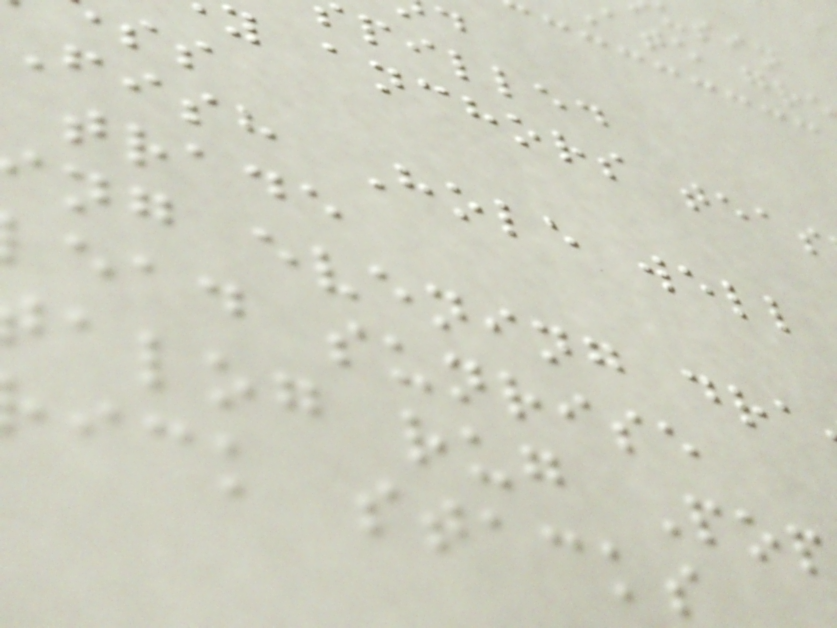pilled
y anchors teas
fish Hole well
trade
ng evening dra
ead sunrise
alog rug Pop
ick stacks
